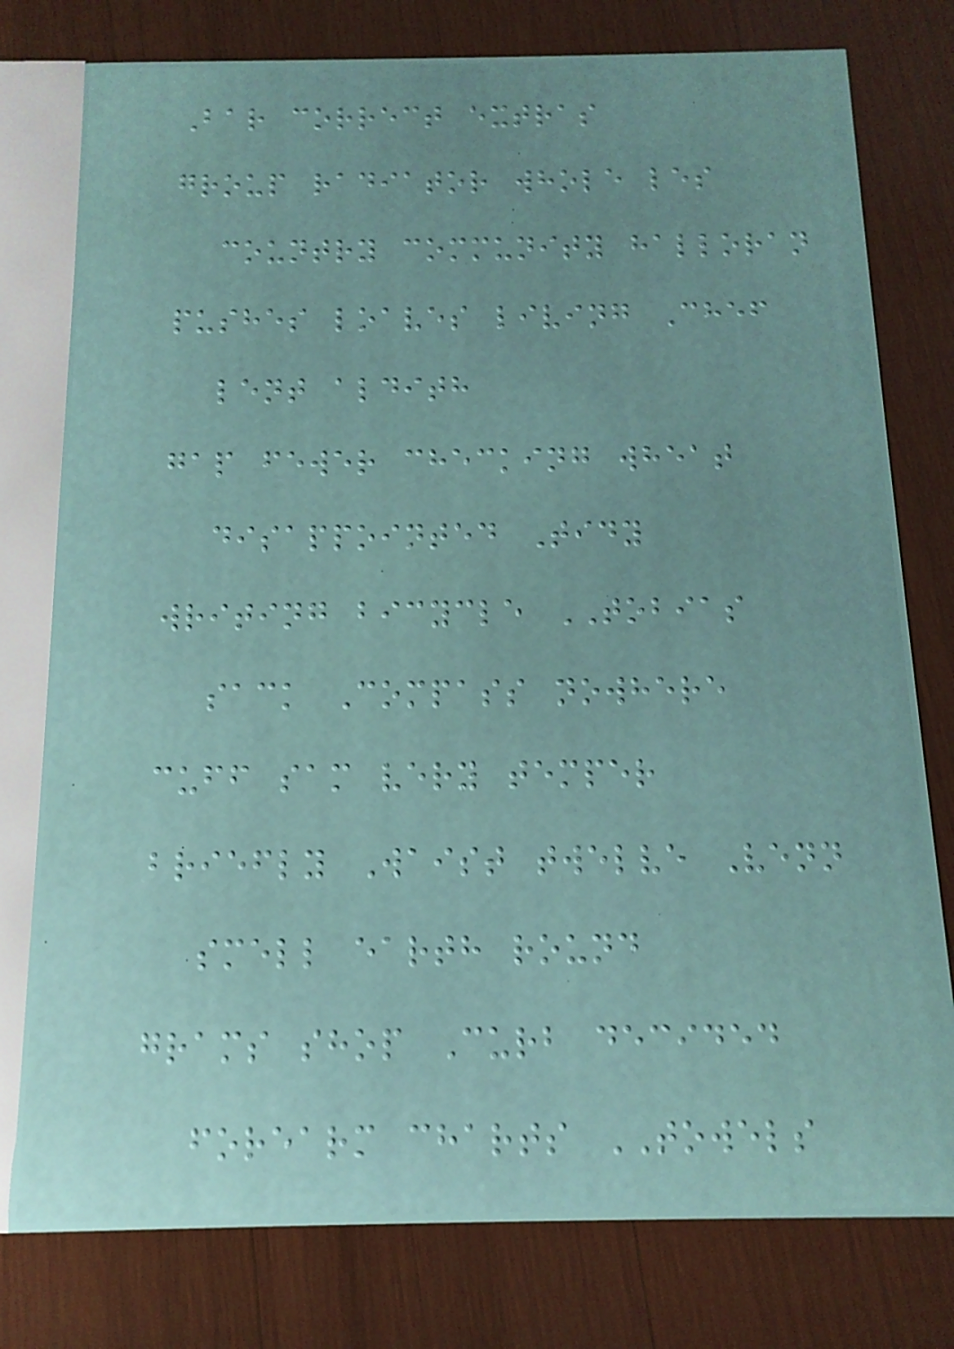Bar correct extras
group radiator whole les
country community halloran
pushes loaves living Chef
lent aldith
gap fewer checking wheat
disappointed Tidy
writing bicycle TOBIAS
sack Compass nowhere
cuff sam very temper
briefly Waist twelve Venn
smell earth round
grams shop Curb decided
forearm charts TOWELS
